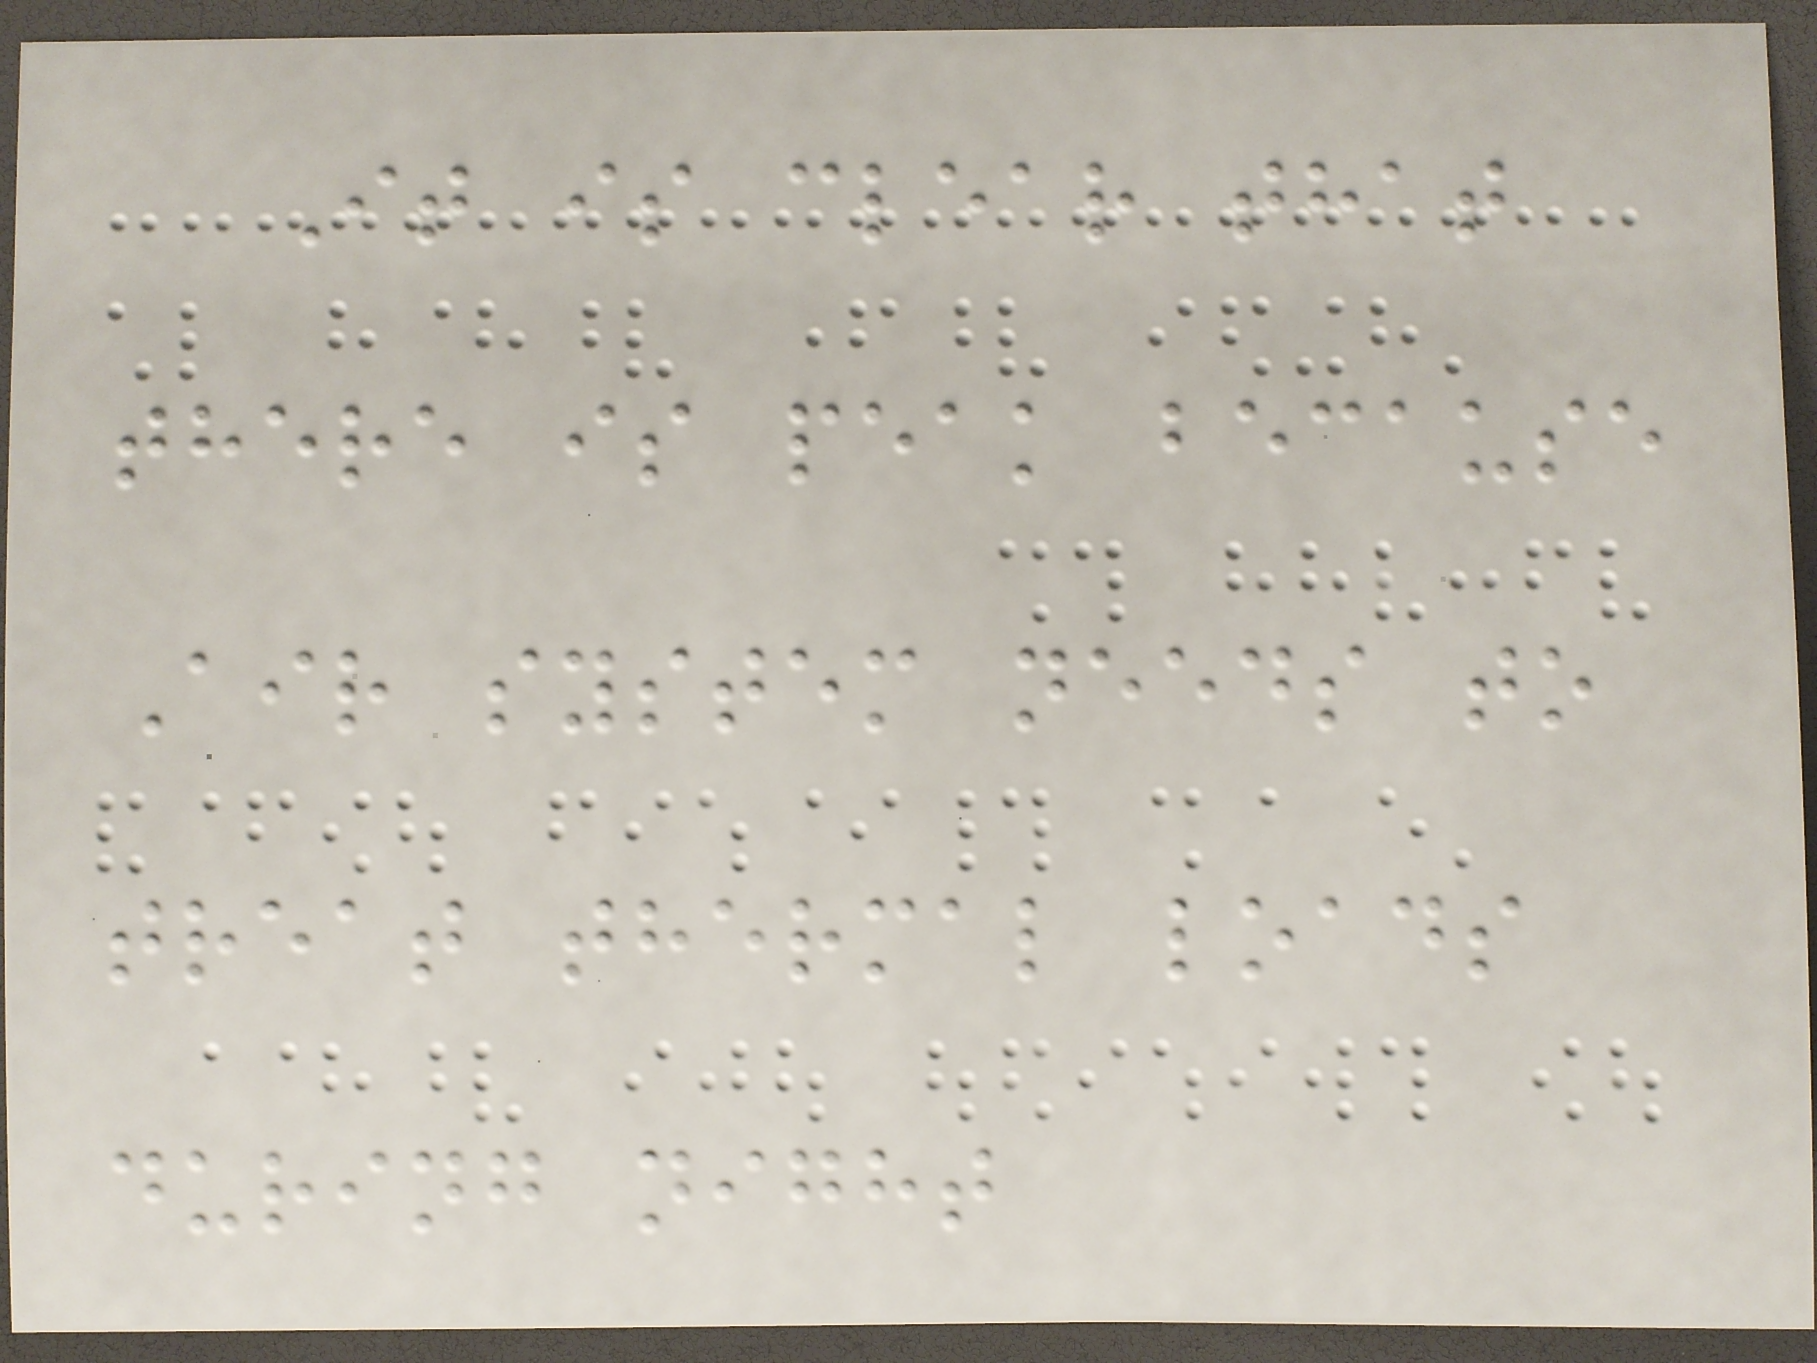It is clear that
there is peak because
Air system needs to
treat thermal loads
during night
